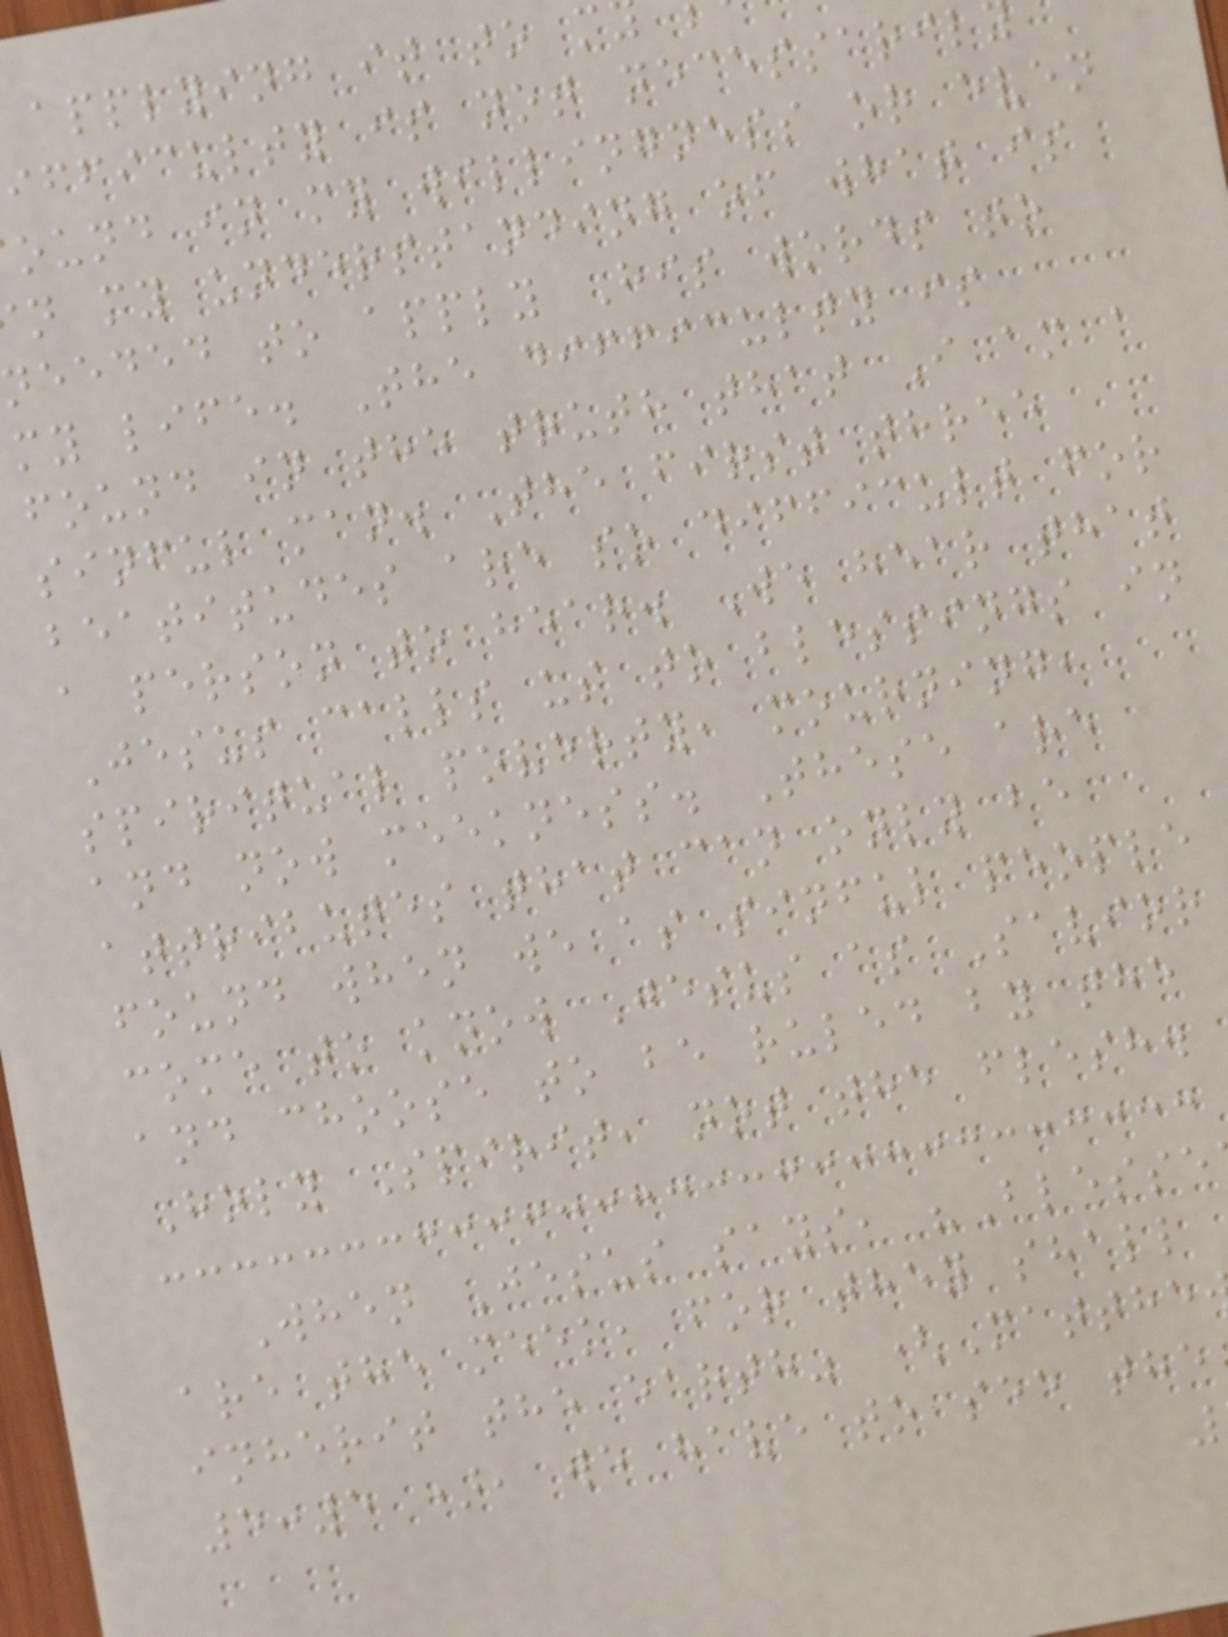applying it to m
ifficulty is not necessaril
ound in my willingness or even
n my understanding of what is
needed to apply His words to
my life. The difficulty is
found in the truth that I am a
sinful man. The first three
beatitudes are so difficult for
a person to hear. We hear that
Jesus calls us to blessings in
spiritual poverty, mourning,
and now meekness. These are
attributes that can only be
found when we as sinful people
come to know Jesus as Savior
and choose to be ruled by the
Holy Spirit, not the flesh.
When Jesus says, "Blesse
are the meek, for they shall
inherit the earth" (Matthe
5:5 ), we have to see the
